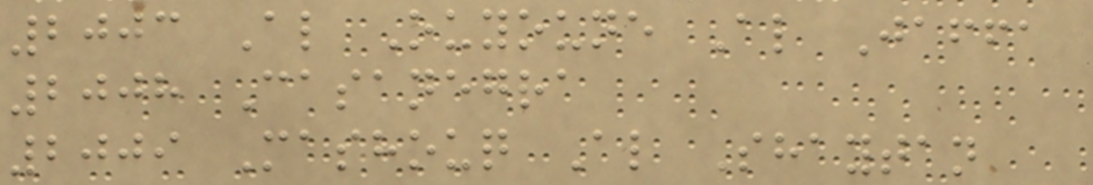2003 Al Ouyoune Al Jaffa
2008 Casanegra
2009 Mashouq Al Shaytan
